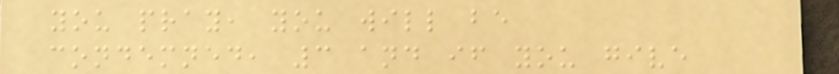you pray, you will be
condemned, 3 and if you give
